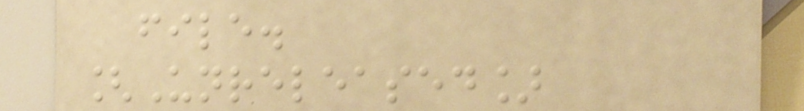file.
[Unreleased]
